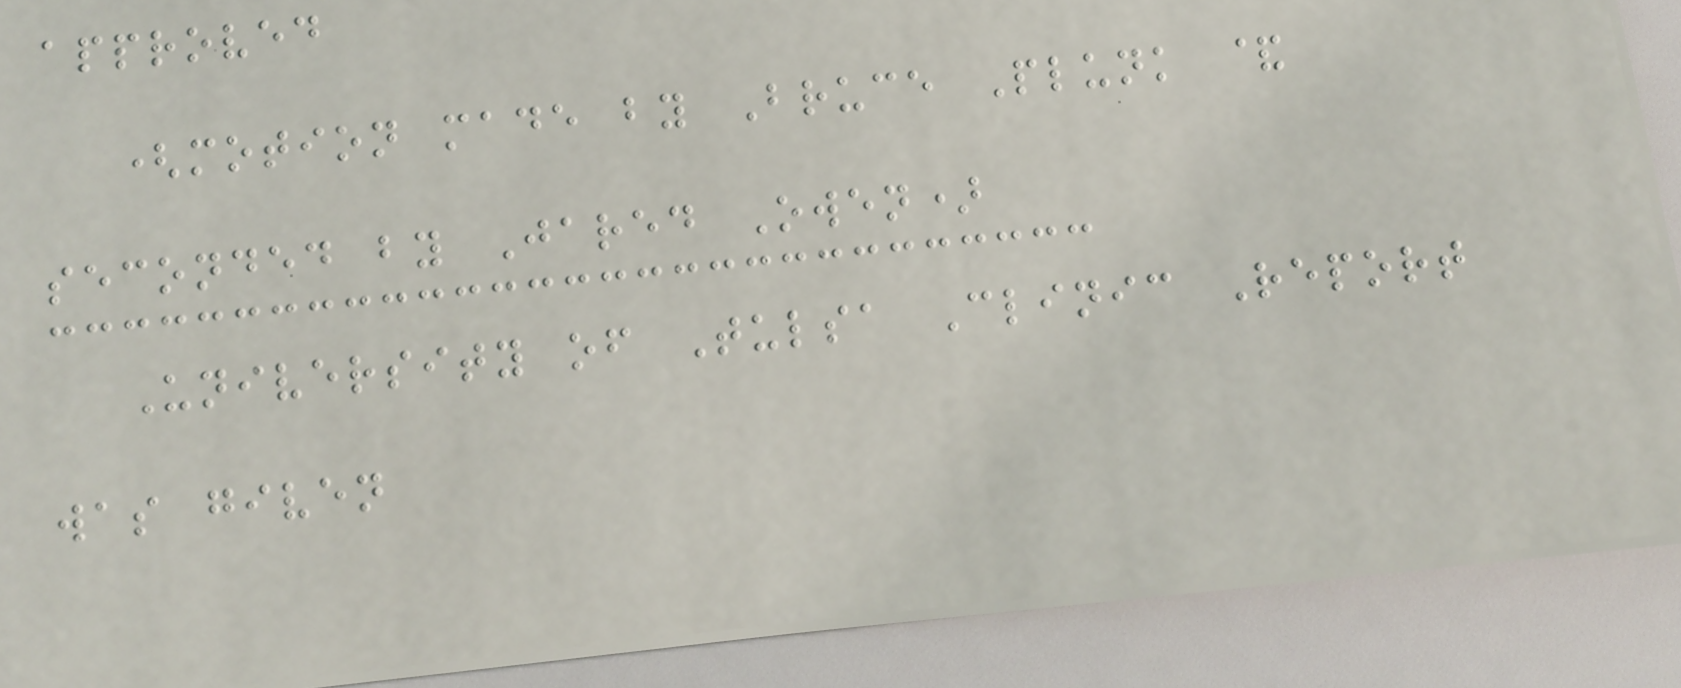approved
(motion made by Bruce Plunk &
seconded by Jared Owen)
University of Tulsa Clinic Report
was given
